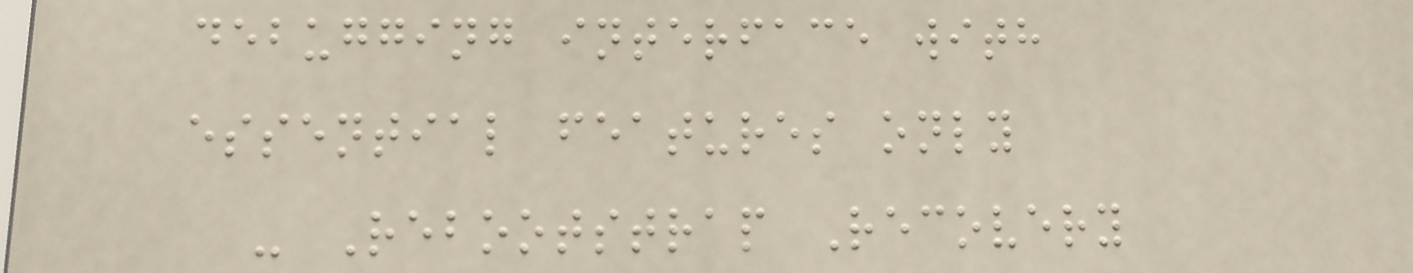debugging interface with
essential features only
- Rebootstrap Recovery
